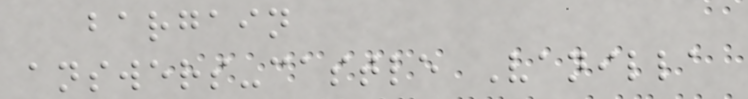bargain
answers-castle Vanilla
